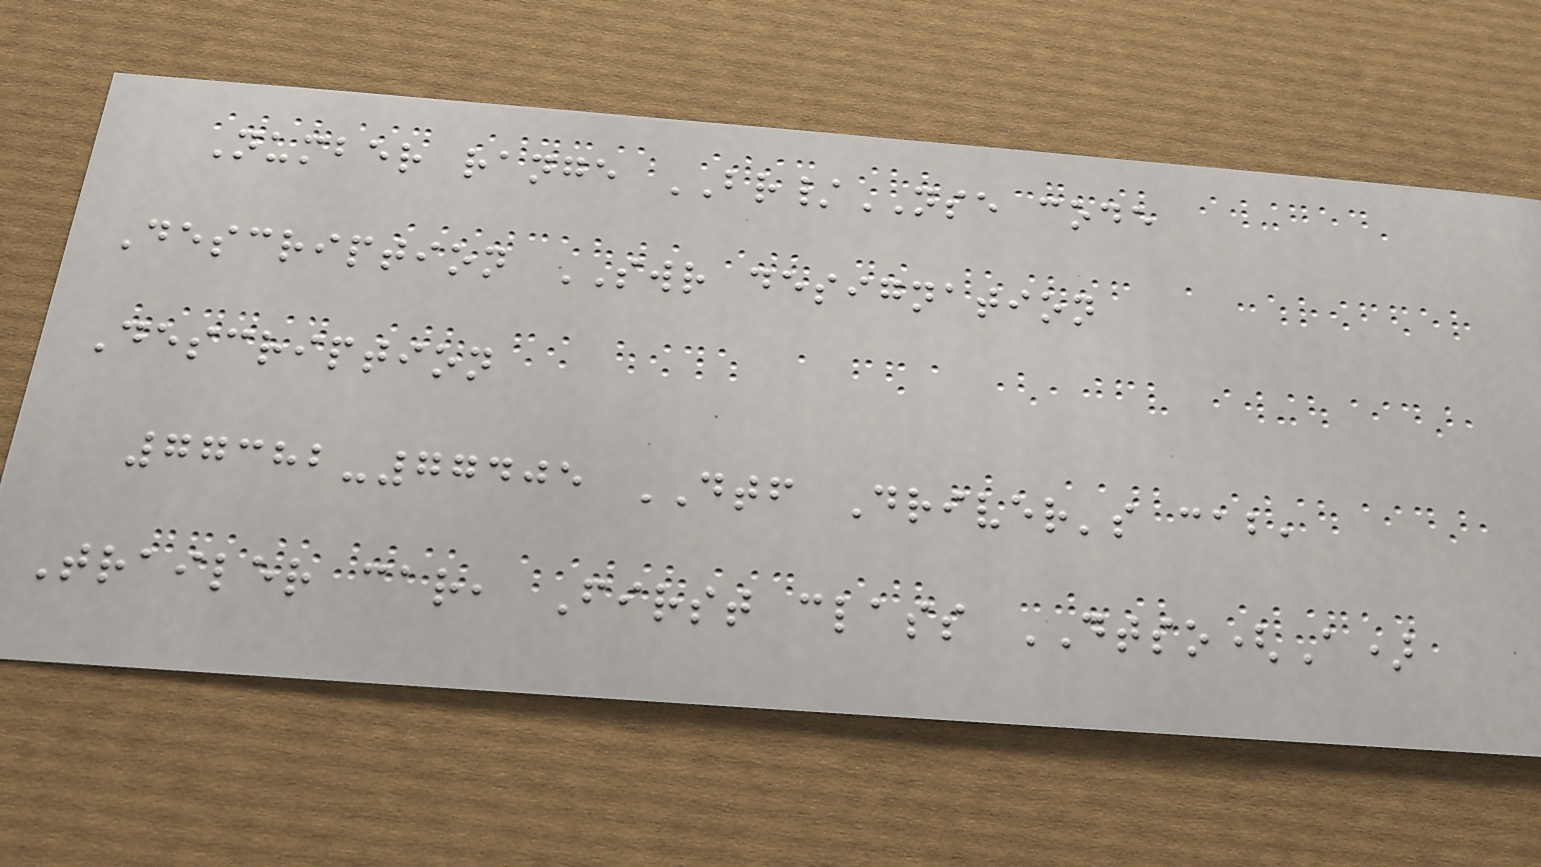Number range BR/NSE code
Description SWR designation
Description
77382-77405 DTF Driver's cab,
Trailer car, First class DTSO(A)
